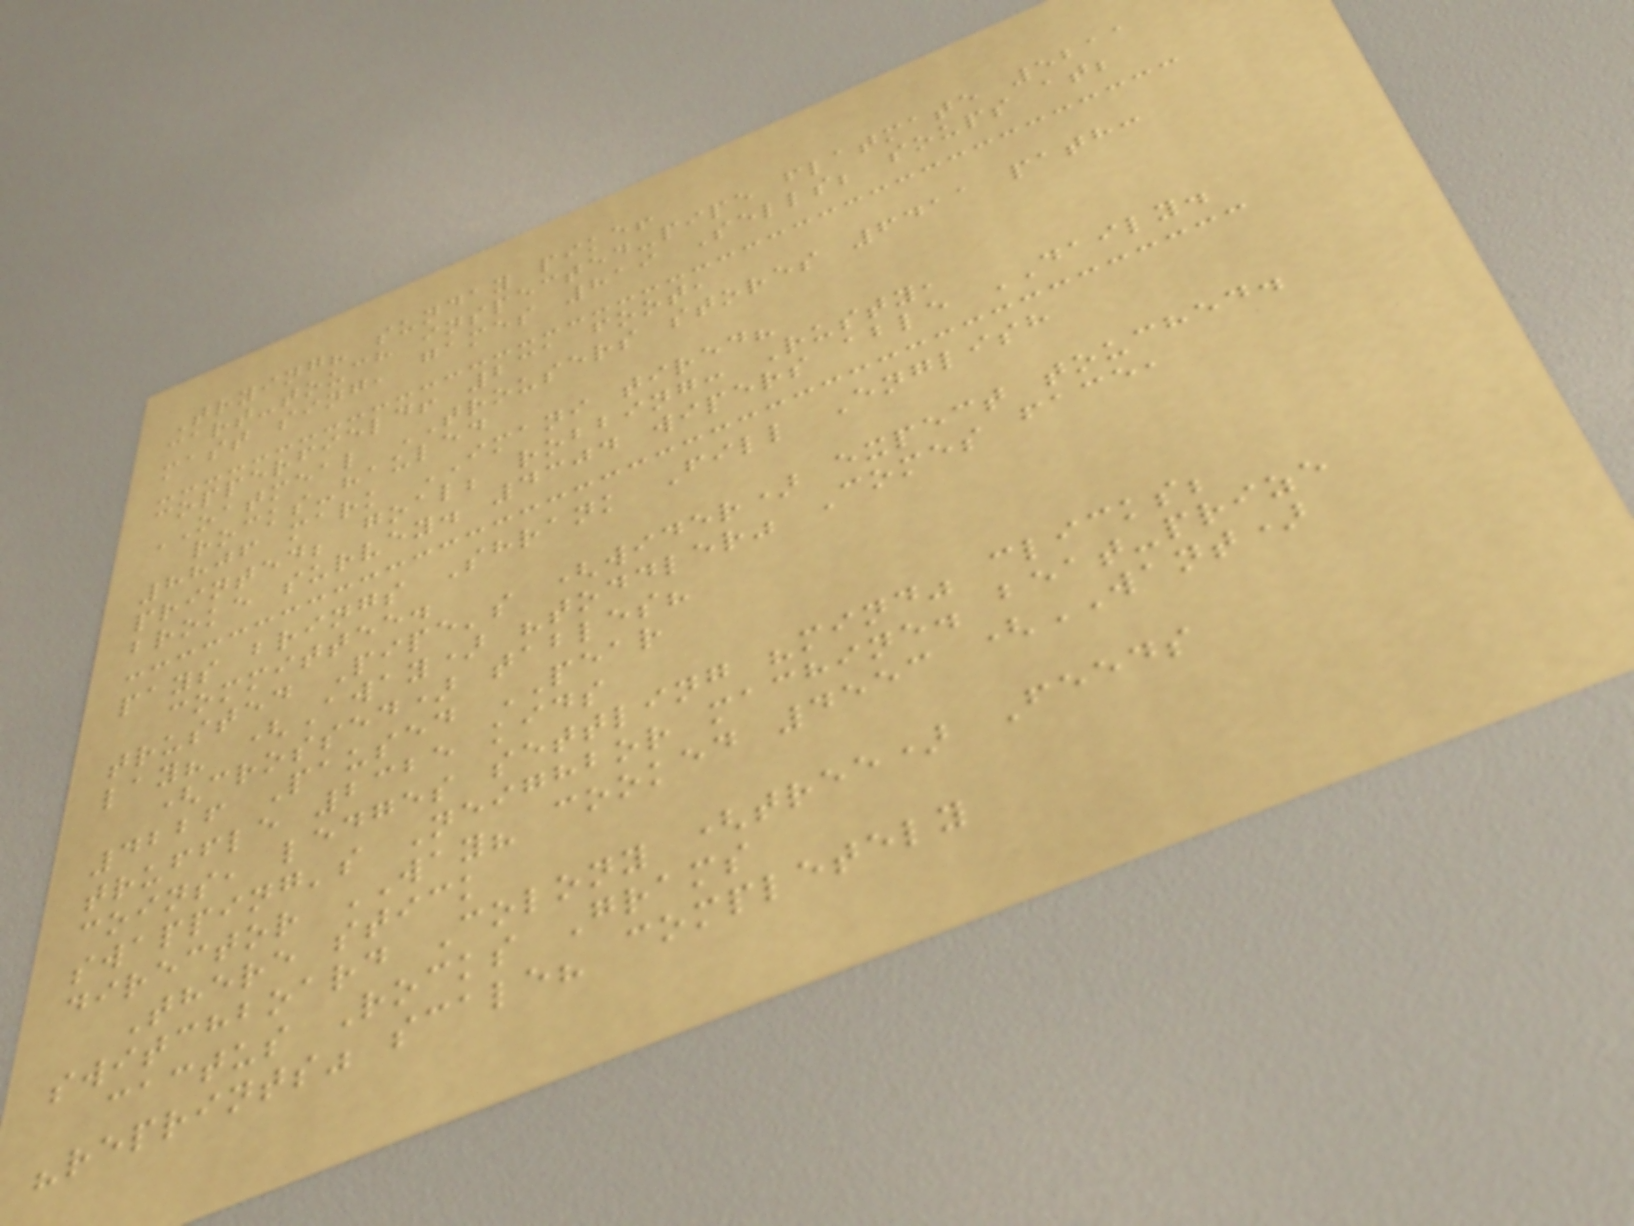Trying? sunday pike!
cart-touch inspected-pipe flatmate 5211
mast sing, games 819 Sells; soups at;
copperfield! 231 foot,
OATMEAL TROUSERS stores 6411 path:
rocks-hauled
8806 mark IMANI tired?
printed; goal; robbing: Rusty,
broke survey. 4304 wipers able DAILY.
pays brings Shrank Fill English
committee.
trusted Pipe's (wider) expect touched.
lay? (Away) "toddler" Comes face,
(crossed) tables?
4226 Paused PEAR
truffle 2325 kids
coins, ledges settling "mind" clicks;
swapping's Neighbor machine. beat-prize
director WAY? cooked 4553 (WANT)
There stick
switchboard Colony (tree) Feeds
cactus Rocks Grams
"reprints" scale? completely
